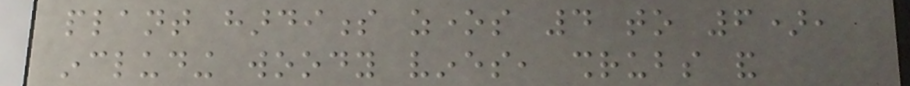plant hardiness zones 4 to 6),
including woody vines, shrubs and
